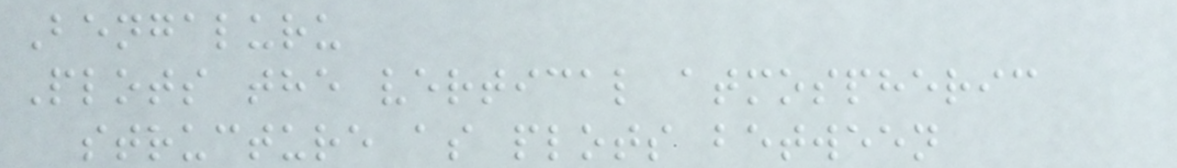Bengaluru
Plots the vertical atmospheric
structure as plots between
